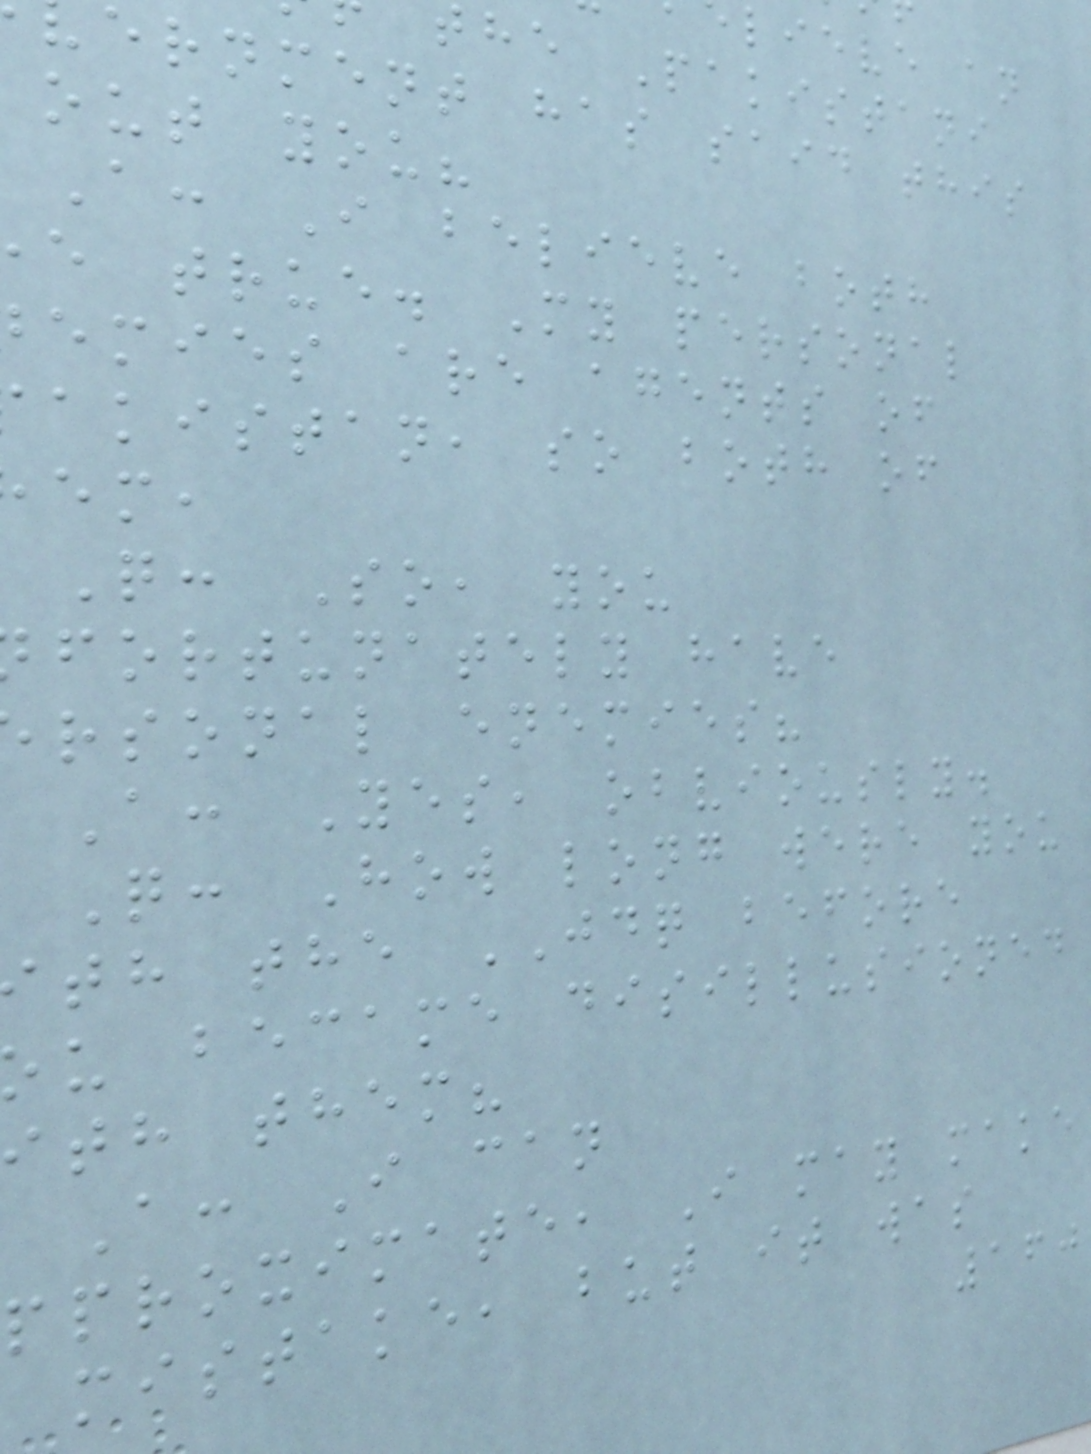lieve an
he Pakistani
ernment has said this
out you?
A: I believe both
e true. My personal
emies are agents of
akistan, so both of
Q: So, you
fortunately have
rsonal enemies?
A: Yes, obviously.
Q: How long were you
th the JDQ before
u became disillusioned
ith them?
A: I can
pproximate, I may make
mistake, but it was
160
